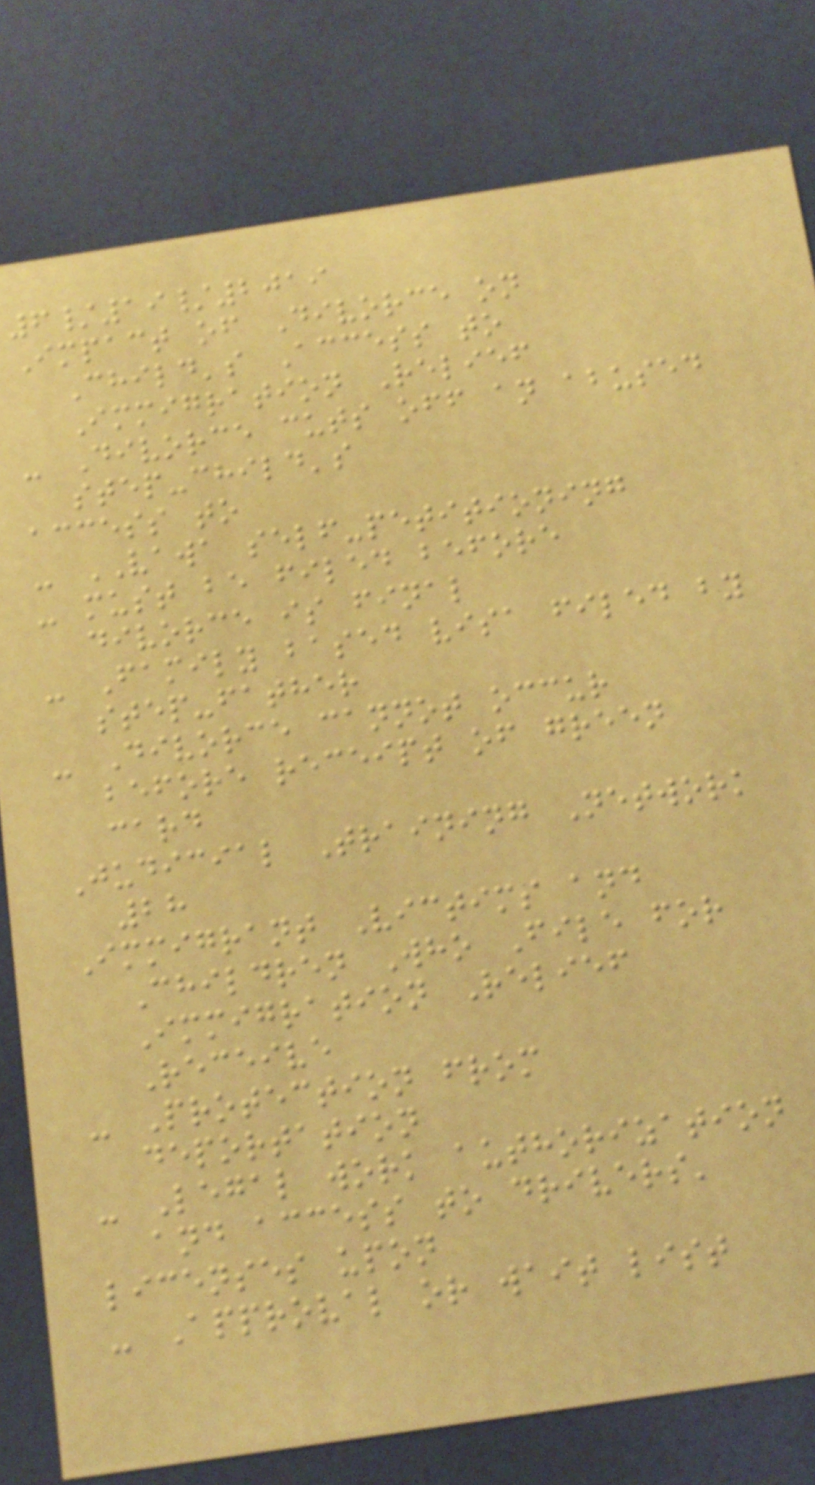6/19/2019
Impact of Divorce on
Child's Access to
Immigration Relief
- Divorce cuts off an abused
step-child's
access to
- VAWA self-petitioning
- must be filed before
divorce is final
- Family based visa filed by
step-father
- Divorce cannot occur
before receipt of green
card
Judicial Training Network
28
Immigrant Victims and
Children Who File for
Immigration Relief
Receive
- Protection from
deportation
- Legal work authorization
and access to drivers'
licenses upon
- Approval or wait list
